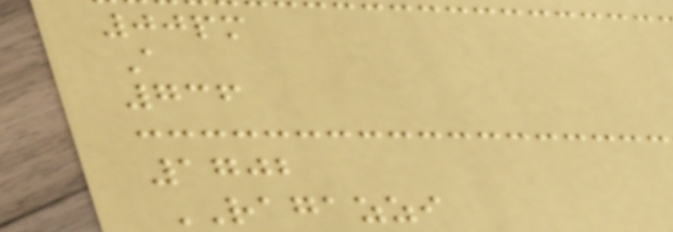00pm
A
736
1702
RAGAZZI
